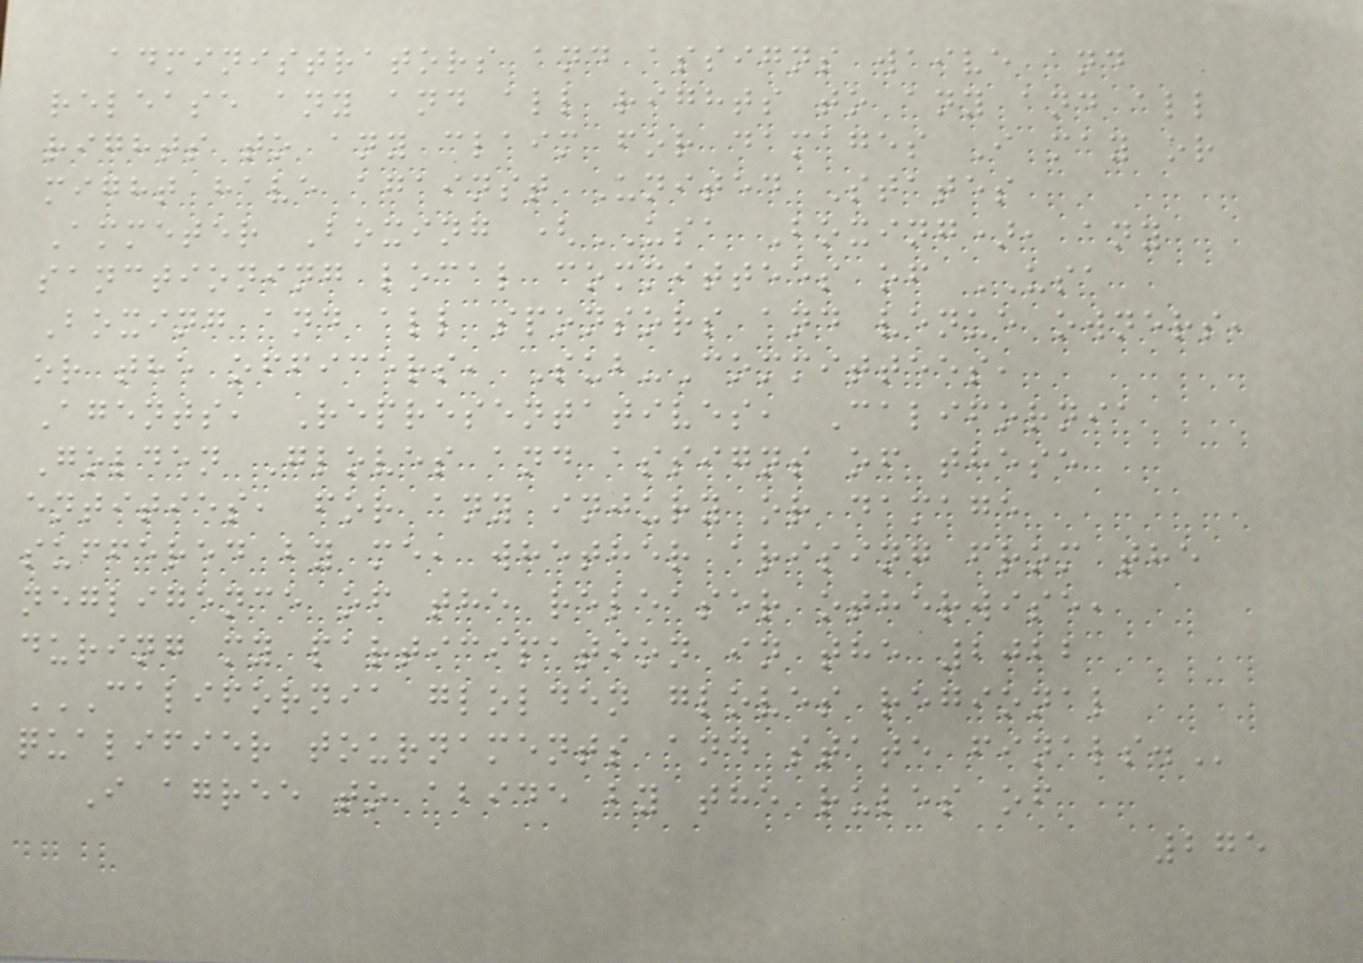administrators and assigns waive and
release any and all rights to any and all
rights to any claim for damages I may or
might have against United States
Ammeter Boxing (USA Boxing), any
sanctioning local committees of USA
Boxing and all sponsors and venue owners,
or the officers, Sub-Committees,
Agents, Representatives, California
Golden Gloves and assigns of these
entities, for any injury or damage
suffered by me, whether arising from the
negligence of the releaser otherwise,
during my participation in the 2022
CALIFORNIA GLOLDEN GLOVES REGIONAL
QUALIFIER TOURNAMENTS AND STATE FINALS.
I agree to abide by the rules of
275
